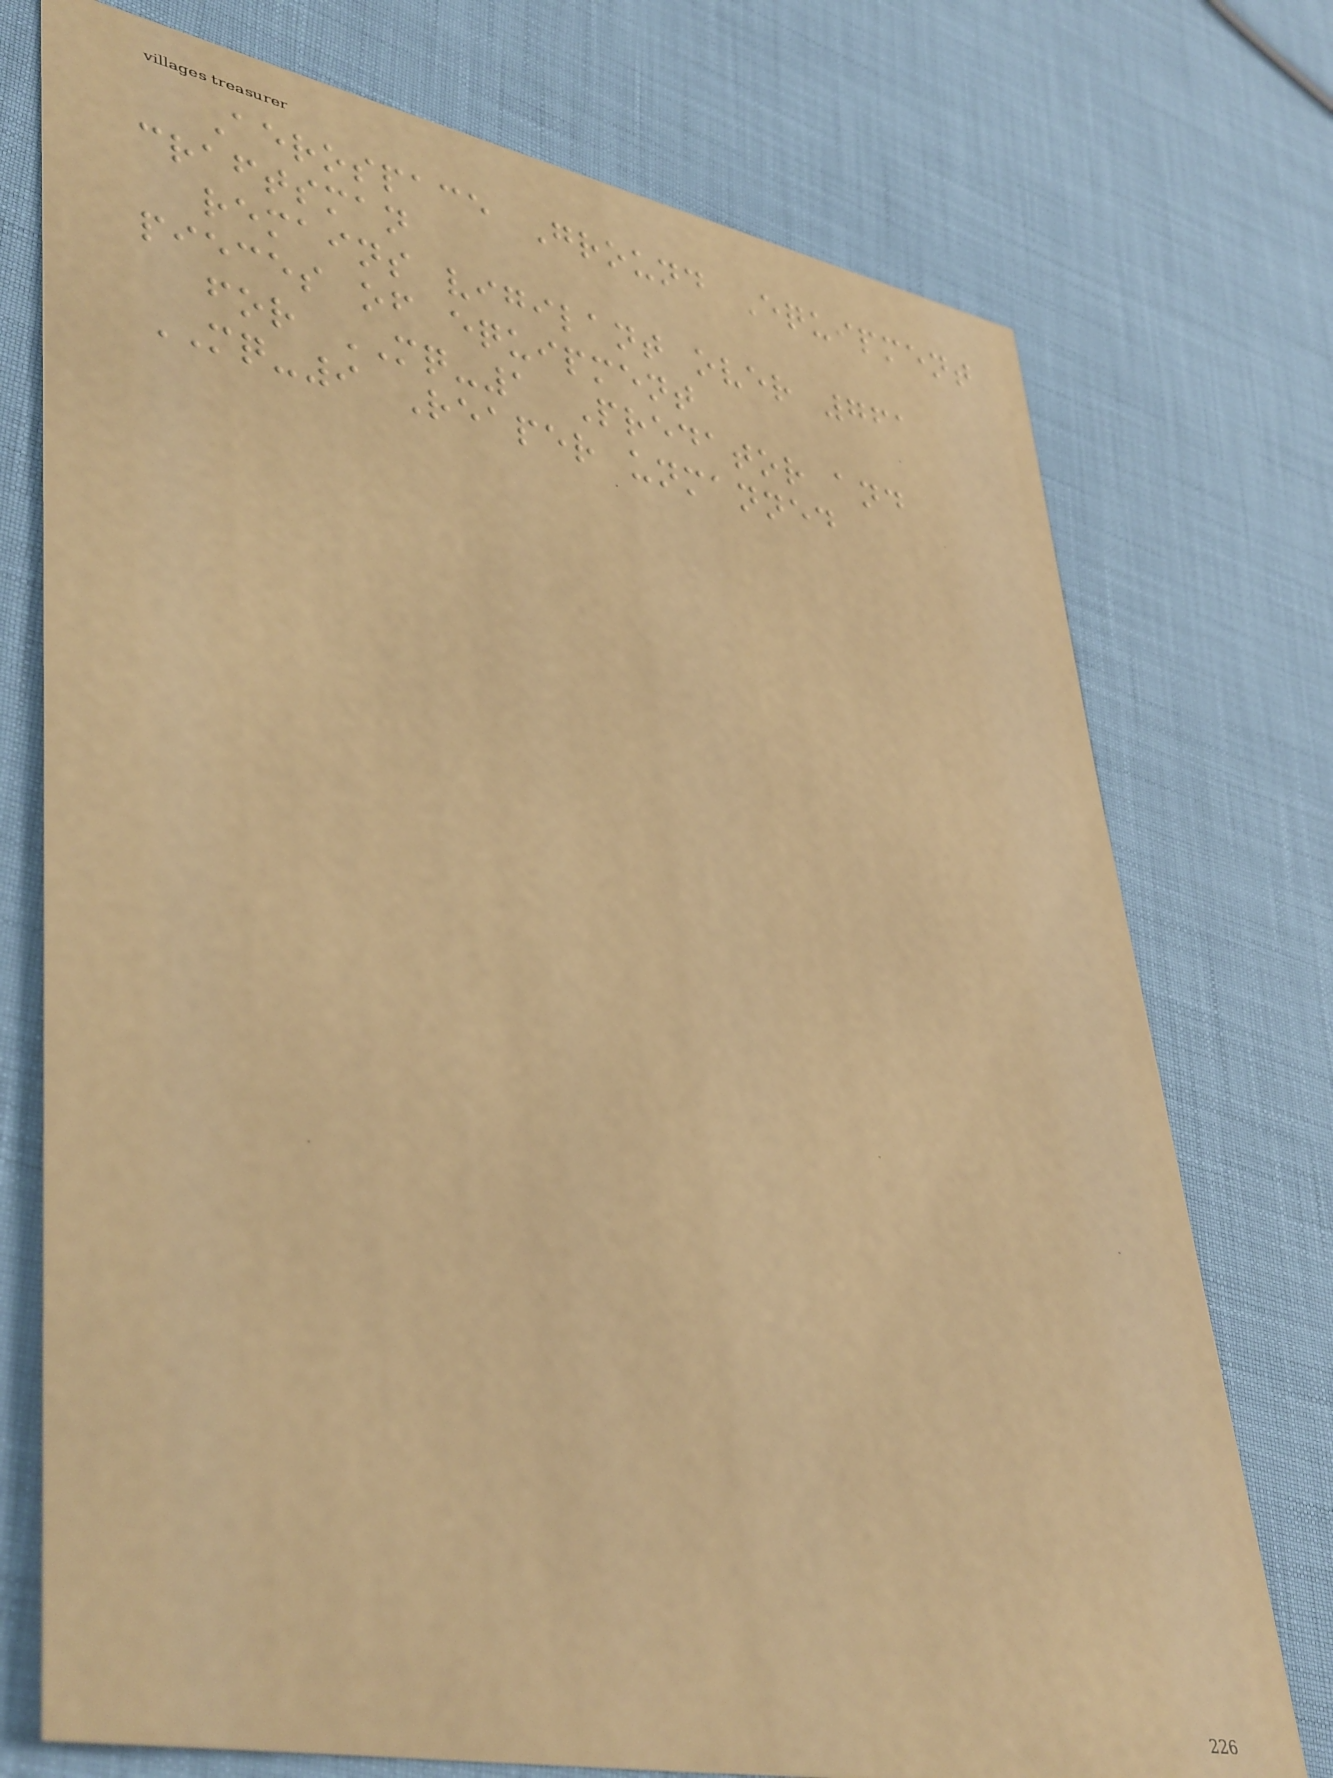Aerospace Ground Equipment
craftsman
remains vigilant over 761
pieces of equipment
for MQ-1 Predator and
MQ-9 Reaper unmanned
